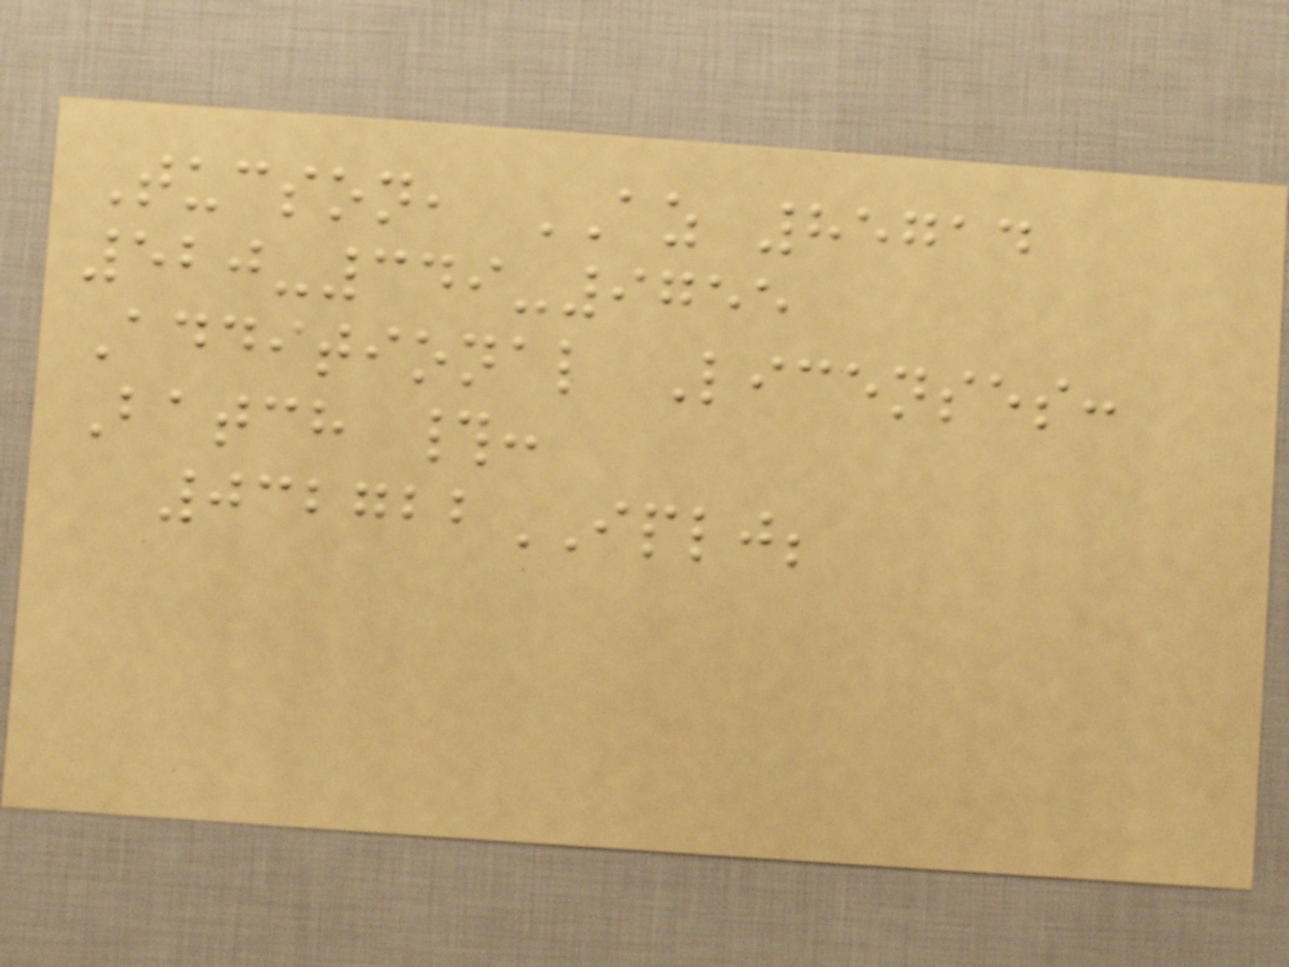Tucson, AZ 85714
520-349-9755
Additional Licenses:
Batch #:
032722IPLJ;
